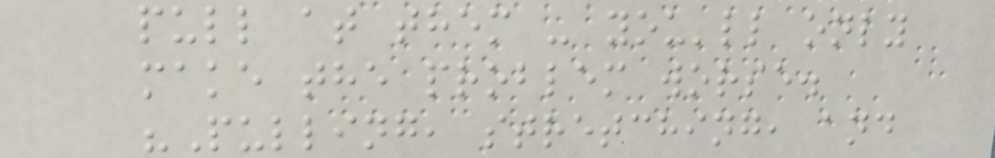pull at them - you'll only
make the problem worse.
"Pulling, stretching, and
